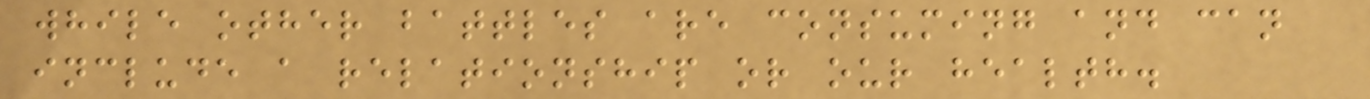while other battles are consuming and can
include a relationship or our health.
